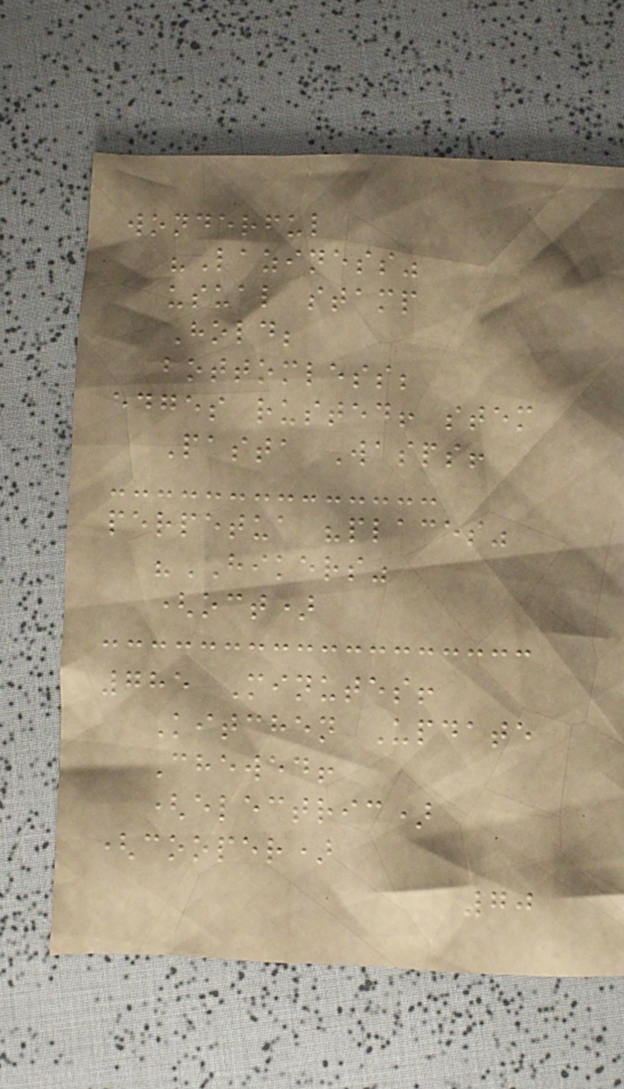wonderful
"Laziness"
usual stamp
Hold;
bottomless;
edges rusted! stem
Pasta Wasps!
perpetua "places"
"HIKERS"
(oct)
785 Minutes!
Kitchen Update
Chewed!
(electric)
(cooper)
70
